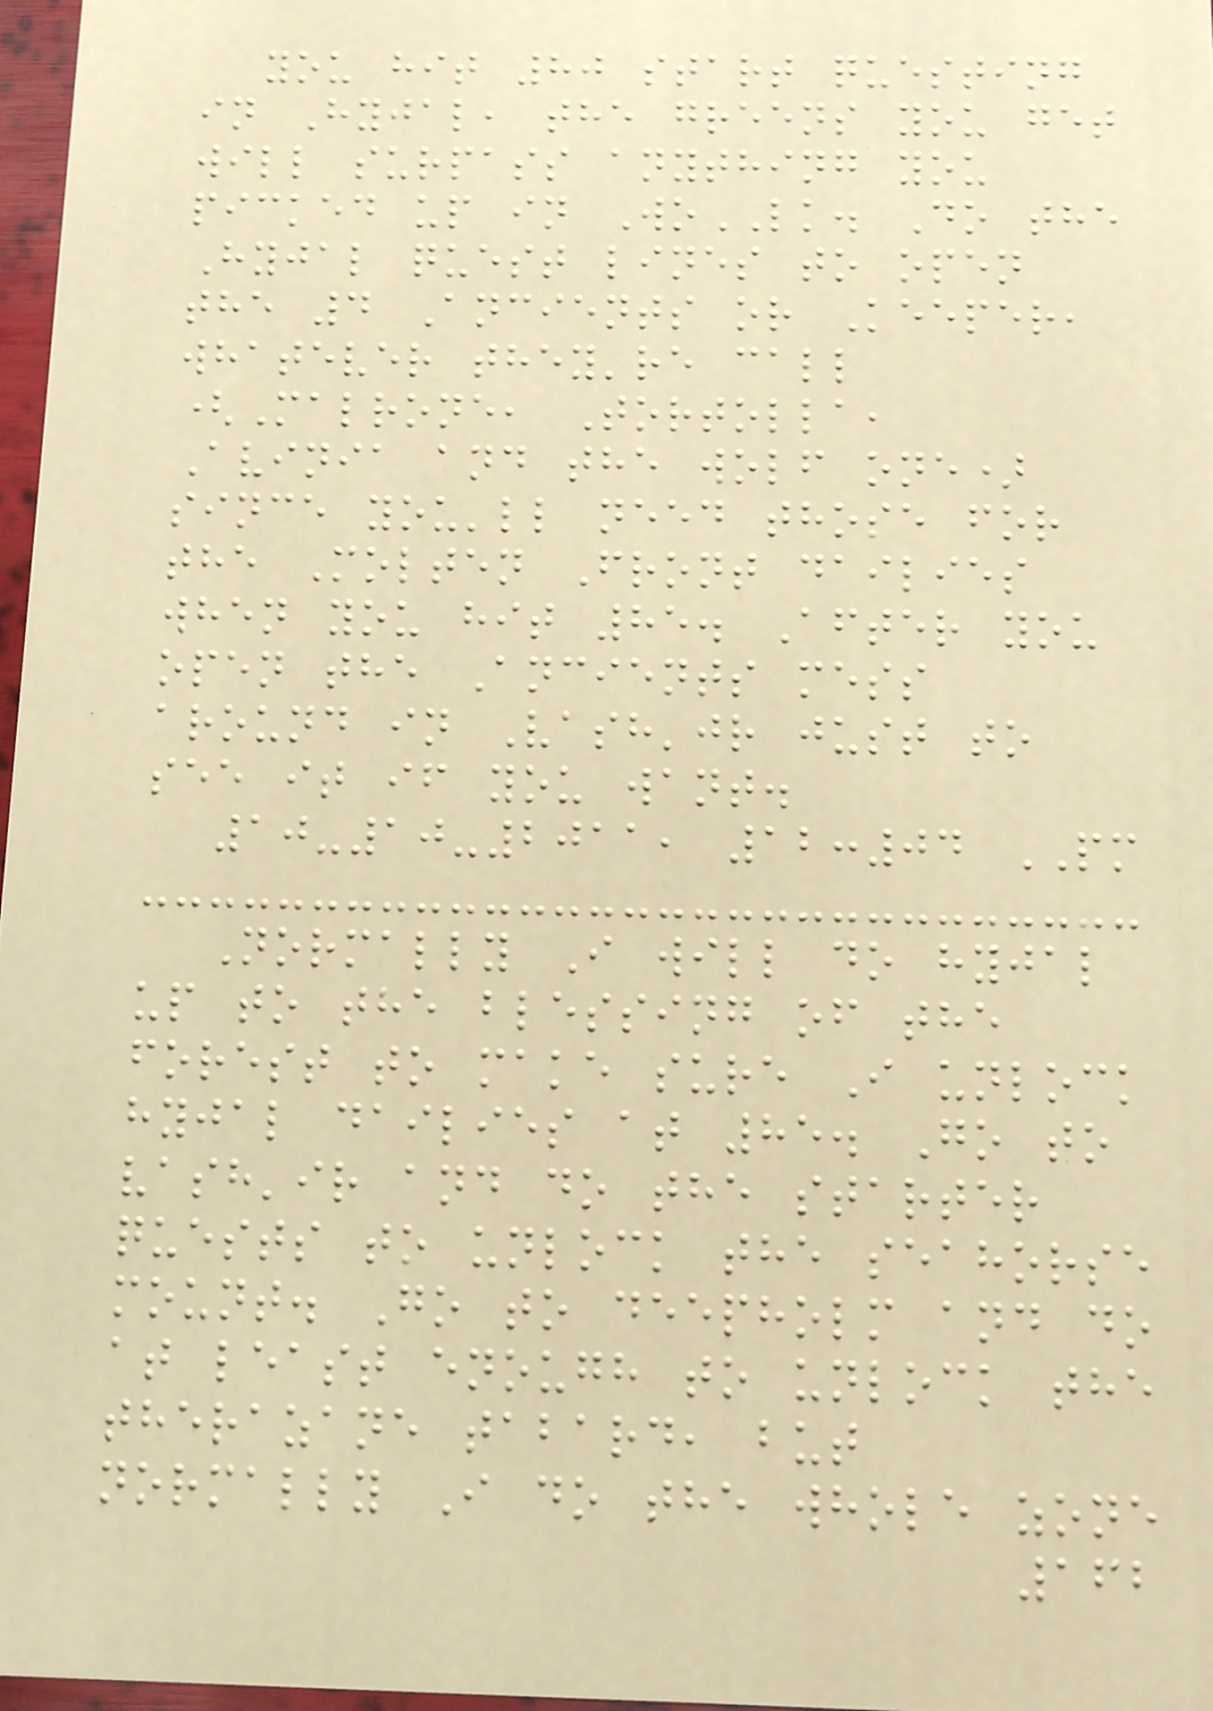you hit 80 start questing
in Hyjal, the greens you get
will surpass anything you
picked up in WoLK. Do the
Hyjal quest lines to open
the 4 Ancients or Keeper,
whatever they're call
(Malrone, Tortolla,
Avinia and the wolf one)
since you'll need those for
the Molten Front dailies
when you hit 85. After you
open the Ancients mess
around in Vash'jr just to
see it if you want.
10-10-2011, 12:04 PM
Normally I will do hyjal
up to the blessing of the
forest to make sure I unlock
hyjal dailies at 85. Go to
vash'ir and do the starter
quests to unlock the seahorse
mount. Go to deepholm and do
at least enough to unlock the
therazane tabard, but
normally I do the whole zone
162
